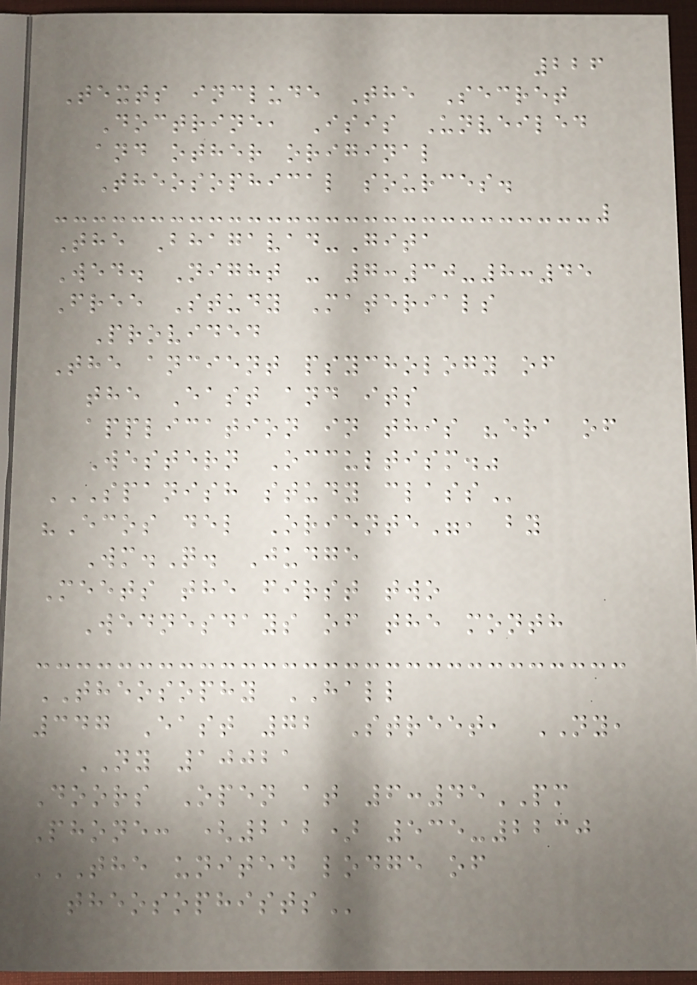226
Texts include The Secret
Doctrine, Isis Unveiled
and other original
Theosophical sources.
The Bhagavad-Gita
Wed. Night - 7:30-8:45
Free Study Materials
Provided
The ancient psychology of
the East and its
application in this "era of
Western Occultism."
SPANISH STUDY CLASS
"Ecos del Oriente", by
Wm.Q. Judge
Meets the first two
Wednesdays of the month
THEOSOPHY HALL
347 East 72 Street, NY,
NY 10021
Doors Open at 6:45PM
Phone: (212) 535-2230
THE UNITED LODGE OF
THEOSOPHISTS
